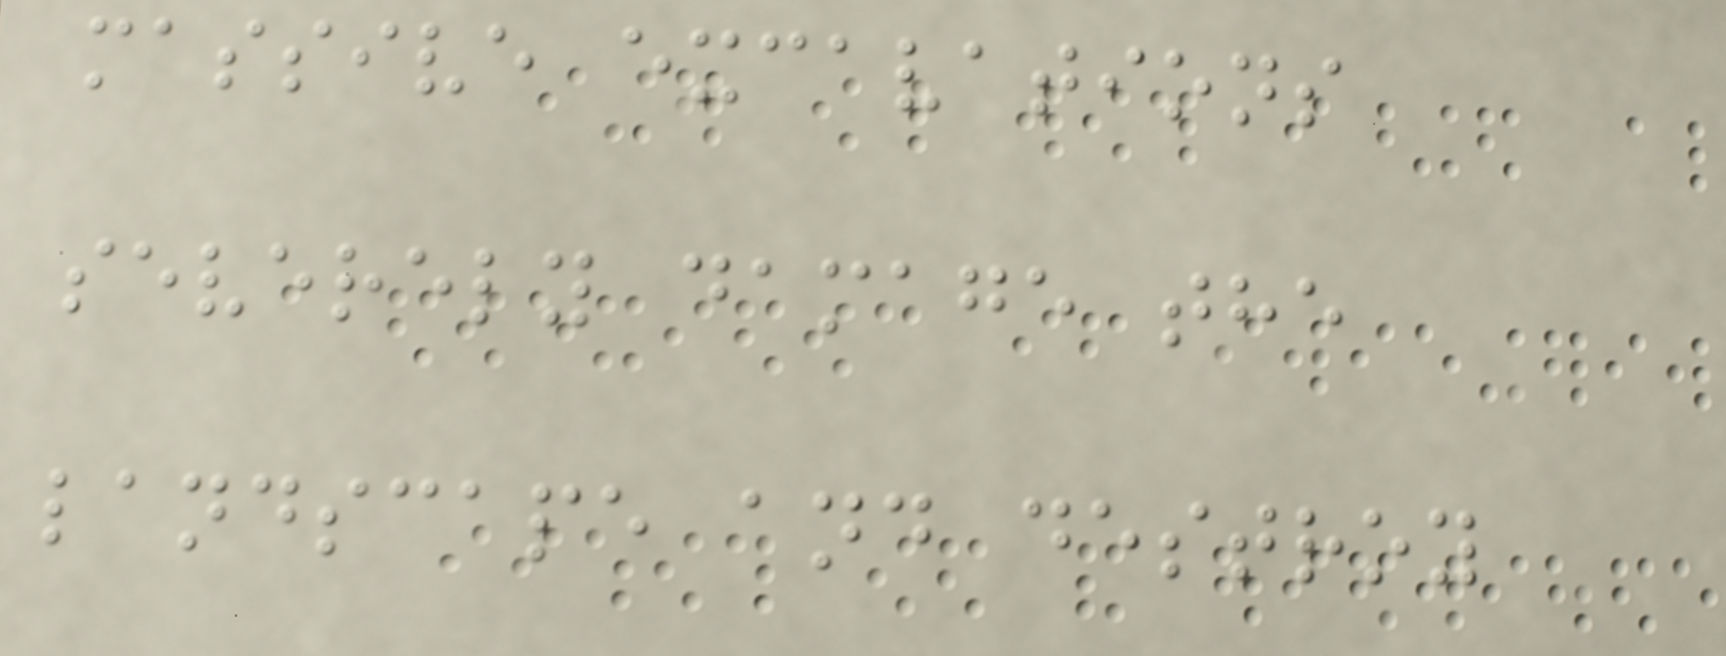massive excavations
severely damage the
landscape and destroy
